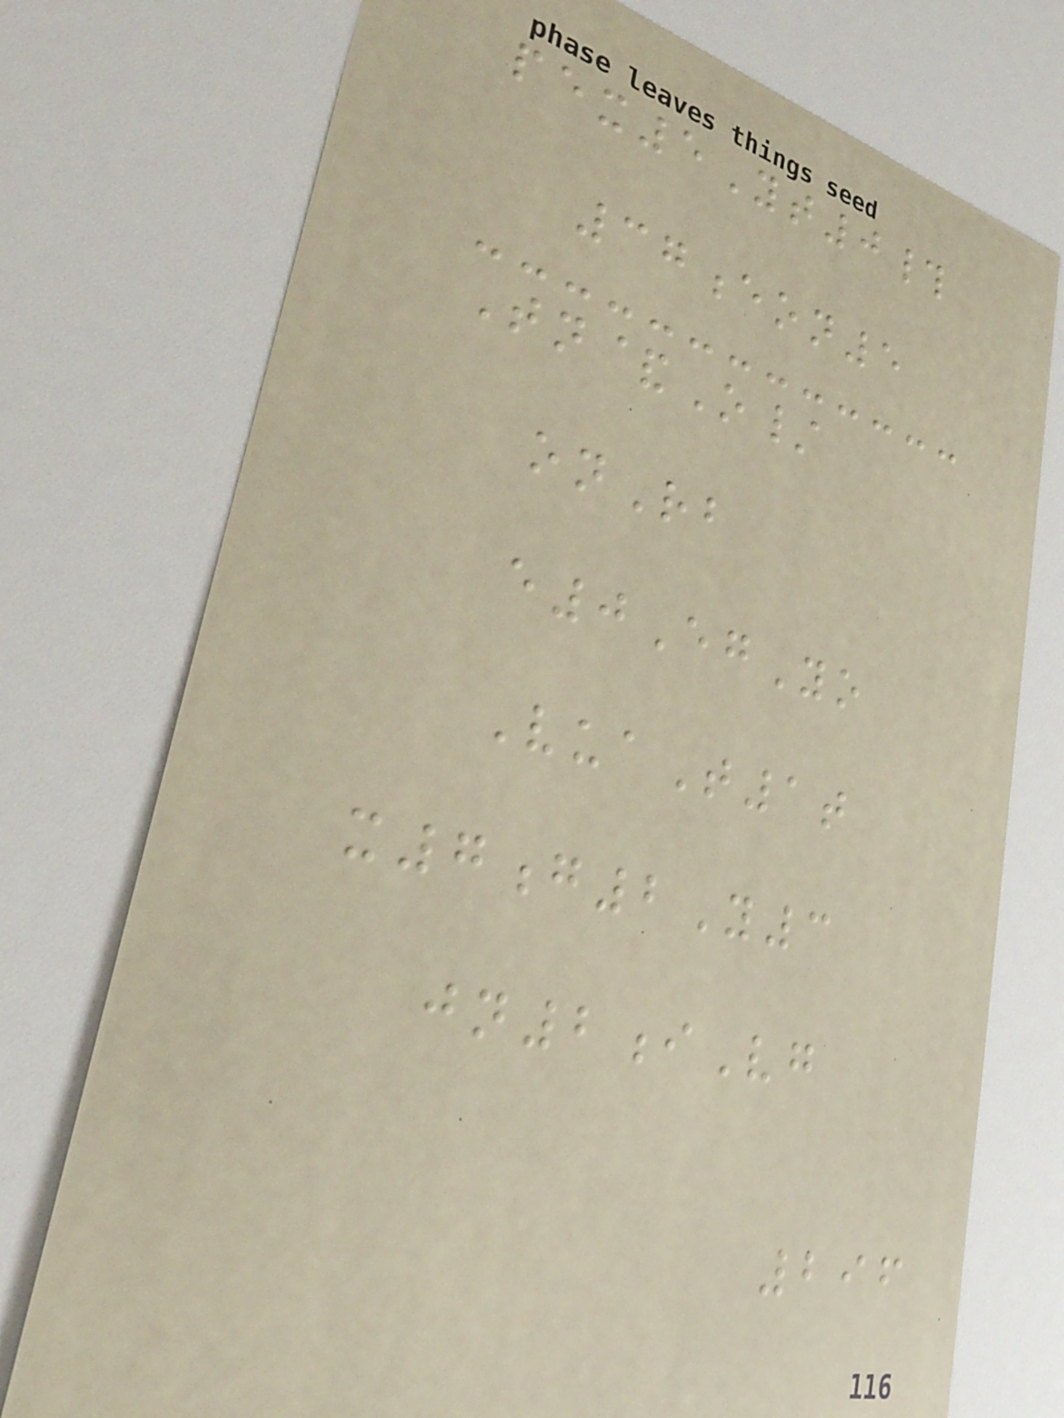pex5Yt0#
37eon5
Tn&O/
onRb
e0EgYo
VuaT1t
x7g2Y3
jn2iVg
296
